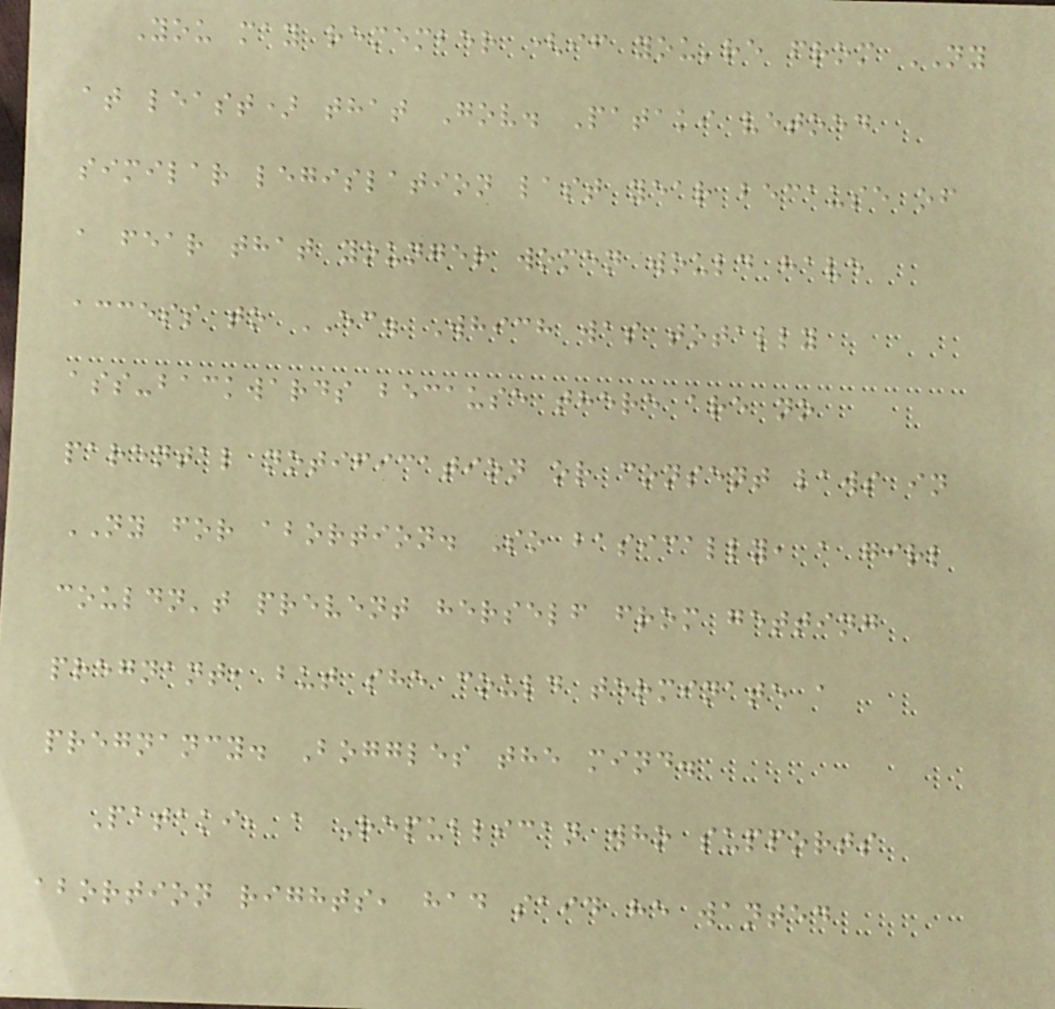You may remember (if you're from NY
at least) that Gov. Pataki vetoed
similar legislation last year because of
a fear that younger women would have
access to EC. Which was totally
ass-backwards because there are no
parental notification or consent laws in
NY for abortion. So basically, a girl
couldn't prevent herself from getting
pregnant, but she could terminate a
pregnancy. Boggles the mind.
Pataki, a Republican who supports
abortion rights, had said he wanted
